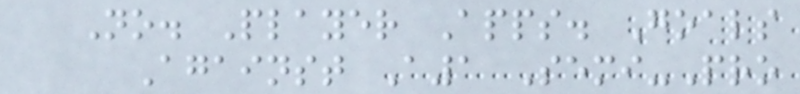No. Player Apps. Goals
Against A1 Semi-Pro
